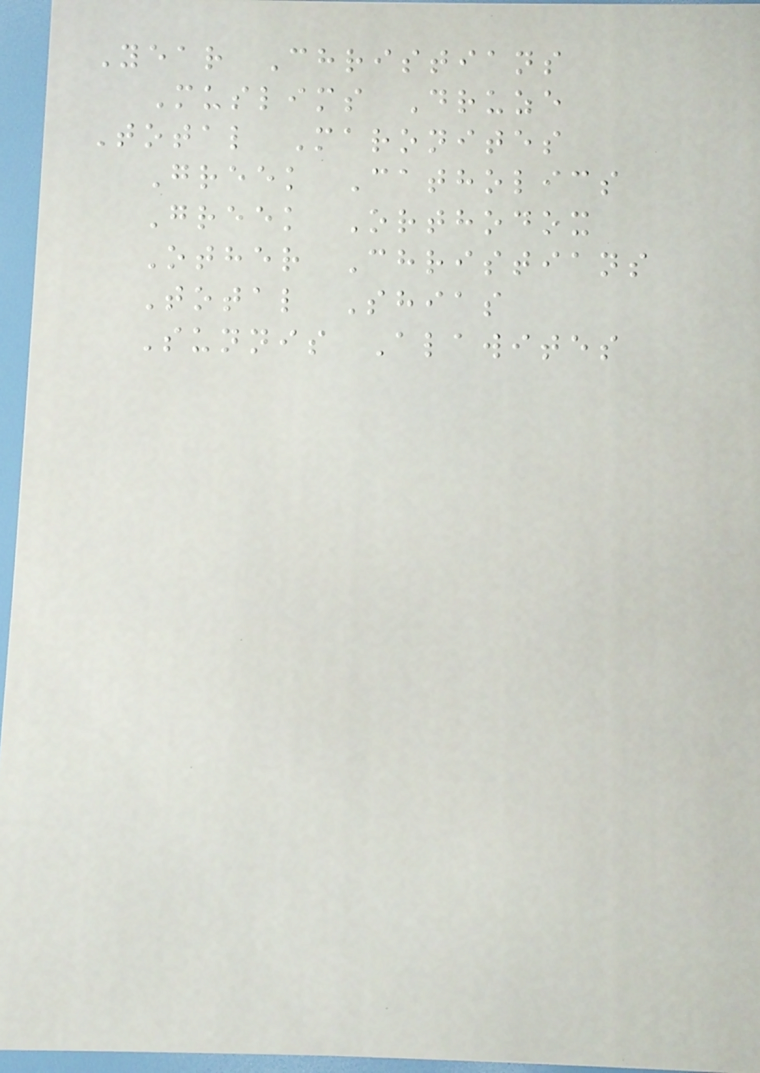Year Christians
Muslims Druze
Total Maronites
Greek Catholics
Greek Orthodox
Other Christians
Total Shias
Sunnis Alawites
